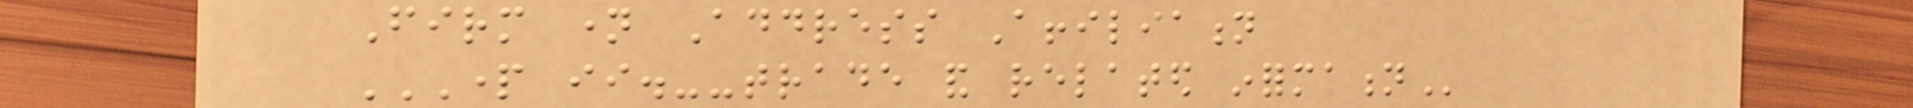Firm name Address Affiliation
PART II.--TRADE AND RELATED INFORMATION
